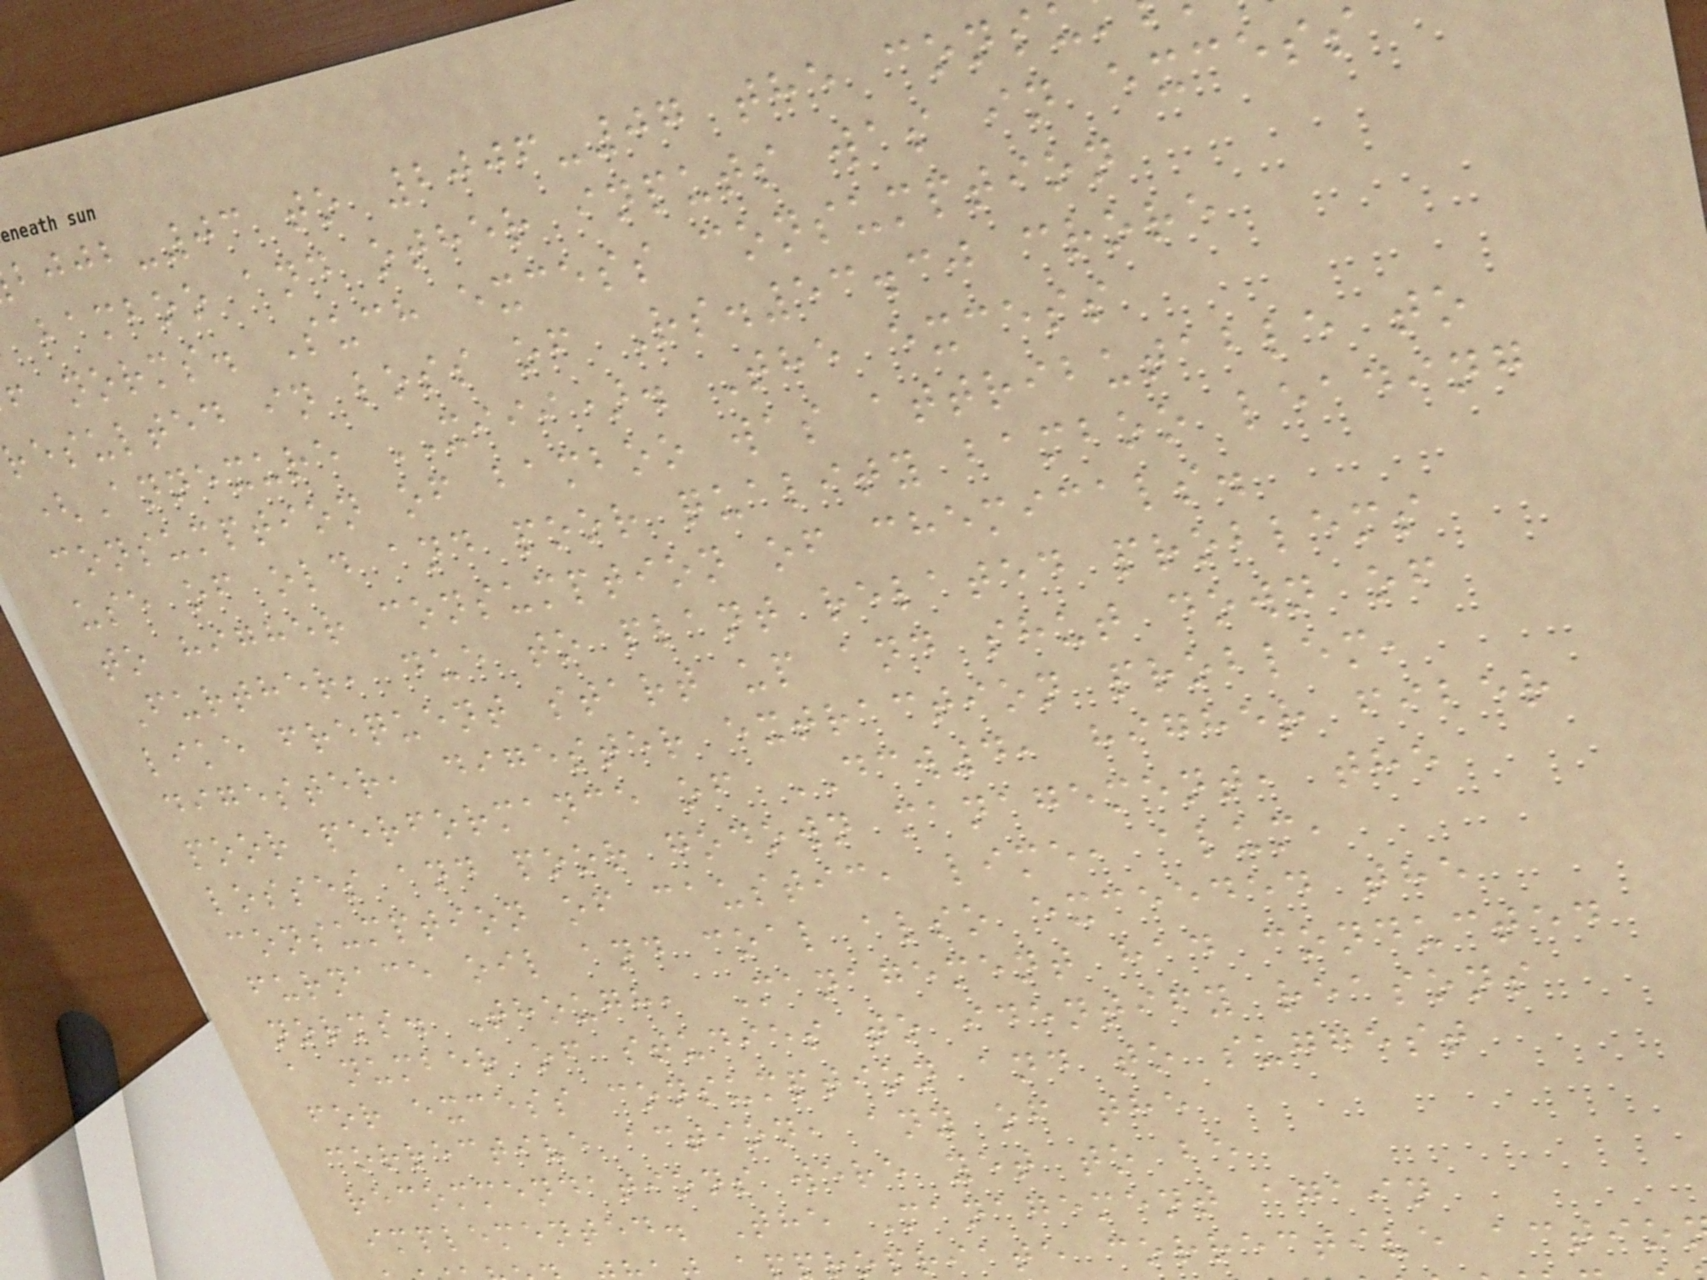-03 to 2006-07 the cons
bamboo and other inputs was in excess
f norms. Such excess consumption
resulted in loss of Rs.53.30 crore
(Annexure XIII). The excess
consumption of bamboo was attributable to
use of old and poor quality bamboo leading
to higher consumption of chemicals.
Further, due to plant related problems
like frequent start up and shut down of
digester, digester extraction problem,
poor performance of DCW4, higher fiber
losses and poor godown management, the
consumption of caustic, lime, alum,
furnace oil and coal also exceeded the
norms. Though, Management had conducted
a number of studies to identify reasons
for excess consumption and to suggest
corrective action, any of the
recommendations were yet to be
implemented. The Management again
ropriate corrective actio
